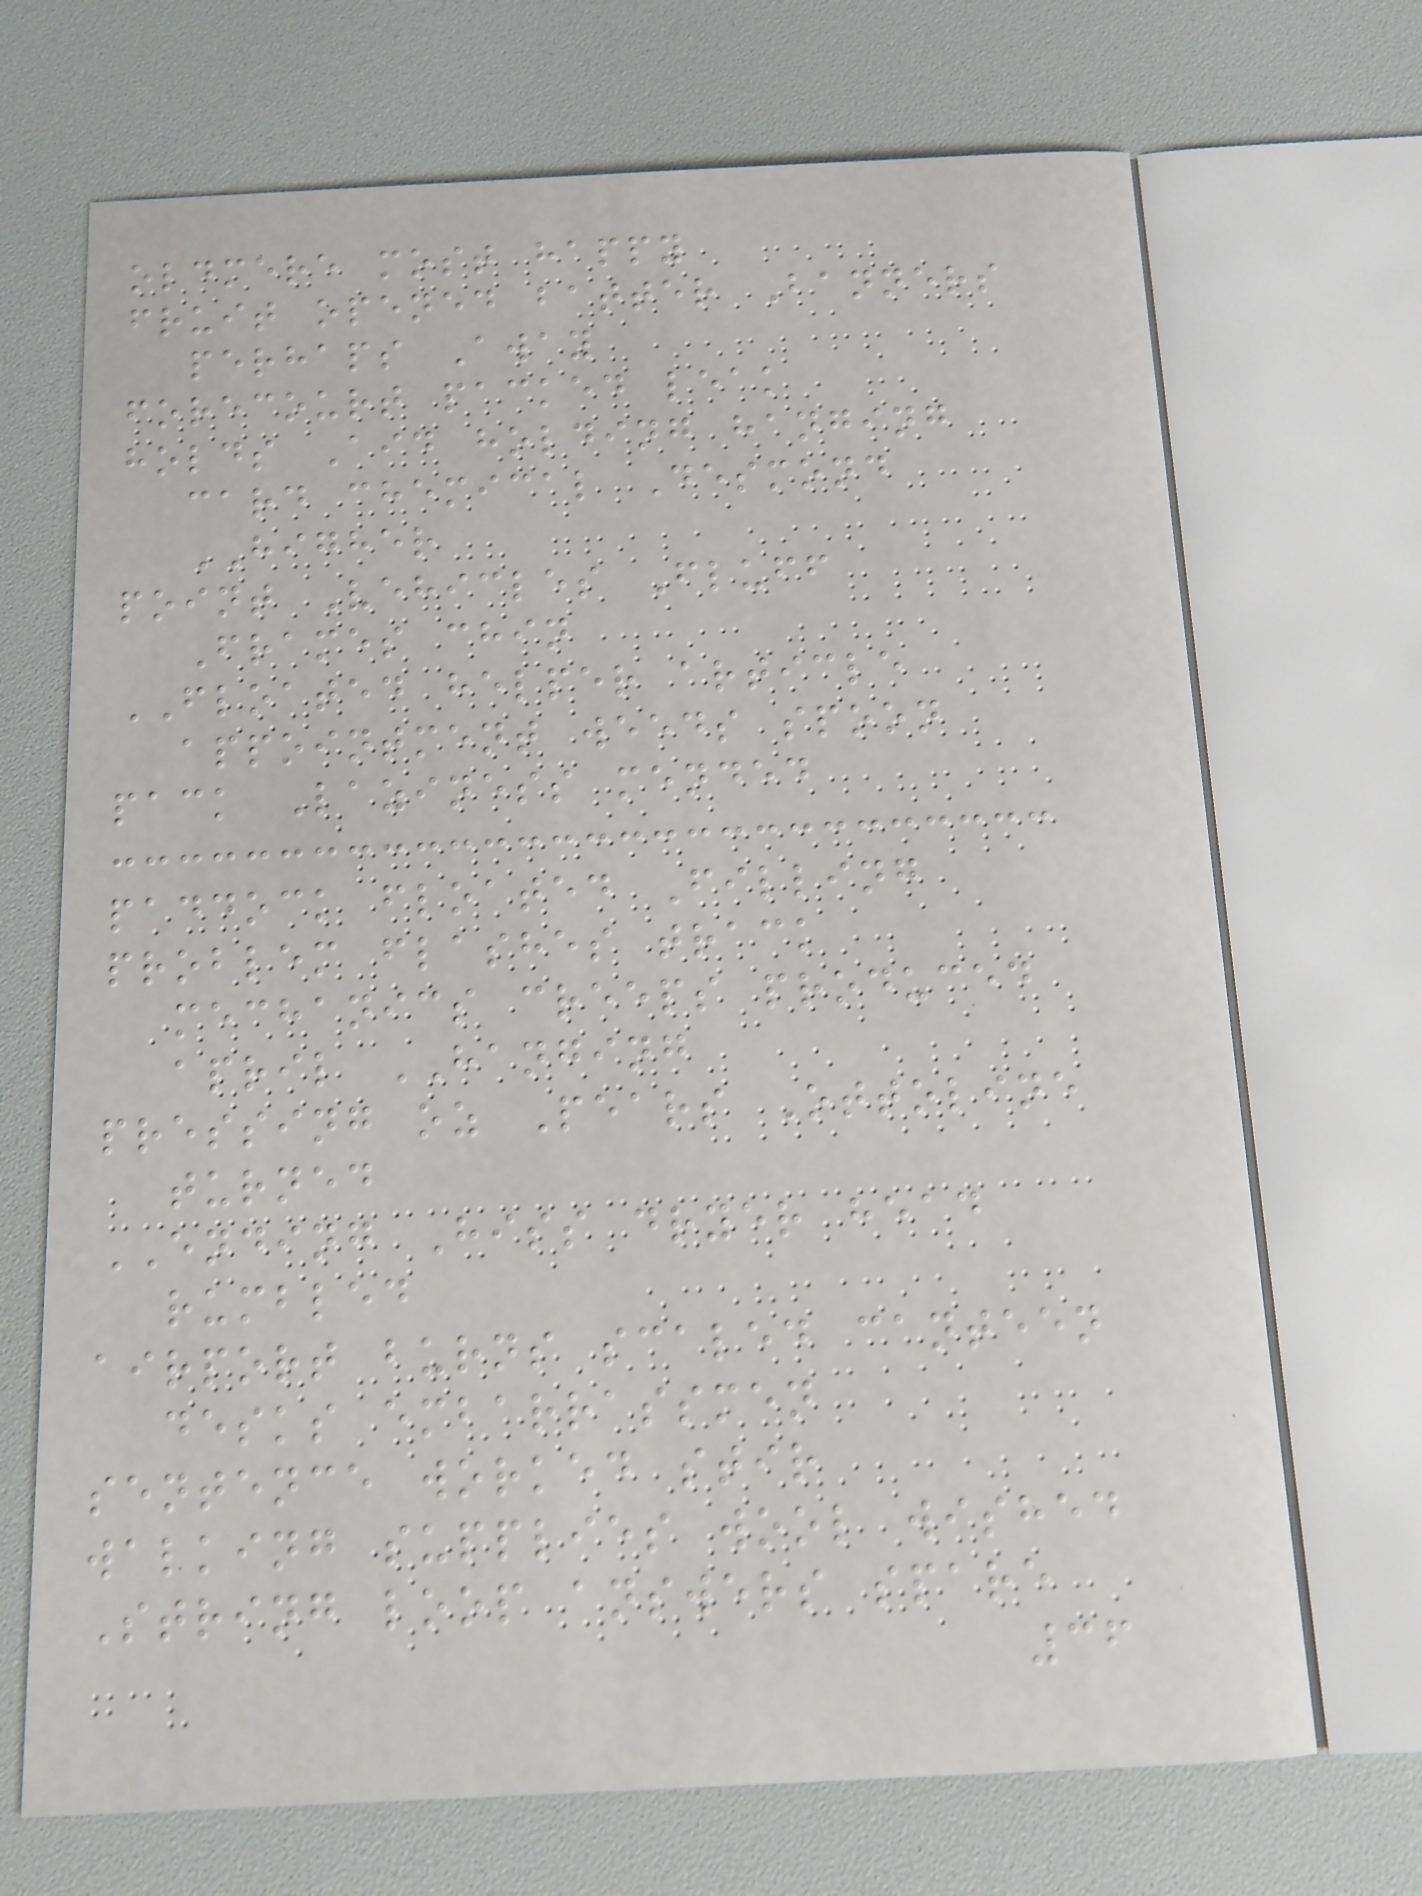oldmere most happy
fruit opened batter Banners
perhaps Away
forecourt packed leak
holds Aid holding hanging
card chemical Desmond
HIGHER
point Vehicles Fluff
Frames chin
FLOATED helper article
appointment weeds spoon
pack Laziness mended
paddock floated Filling
problem flashes track
mechanics creeps produced
april HANGING
pressing oz Pears Ottoline
turned
ENDING Hiss dryer head
rumbled
airport burns scaled canteen
desks embarrassmen
sentence worked stir
walking supplies wool wished
String loop answers spare
36
